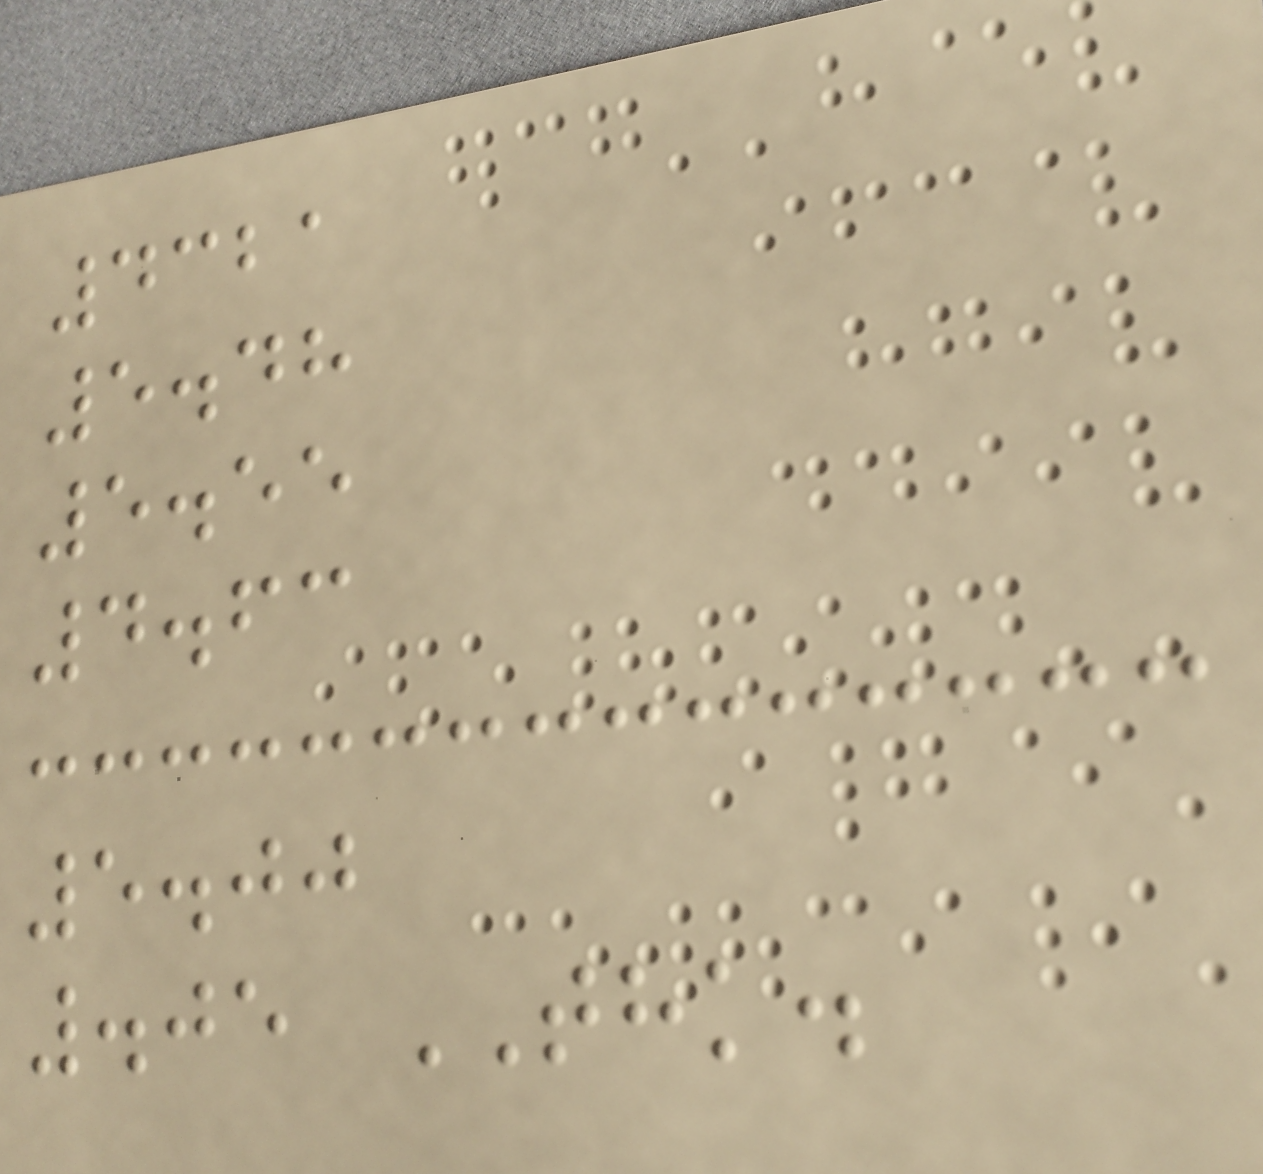4321
5.48
5.55
4.63
5.00
.05 THK.
